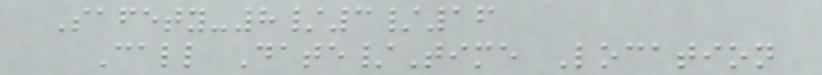Safety-8/3/16
Call Date/Time Location
